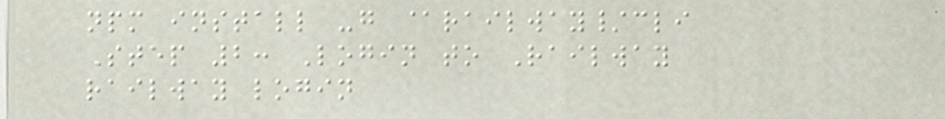npm install -g @railway/cli
Step 2: Login to Railway
railway login
